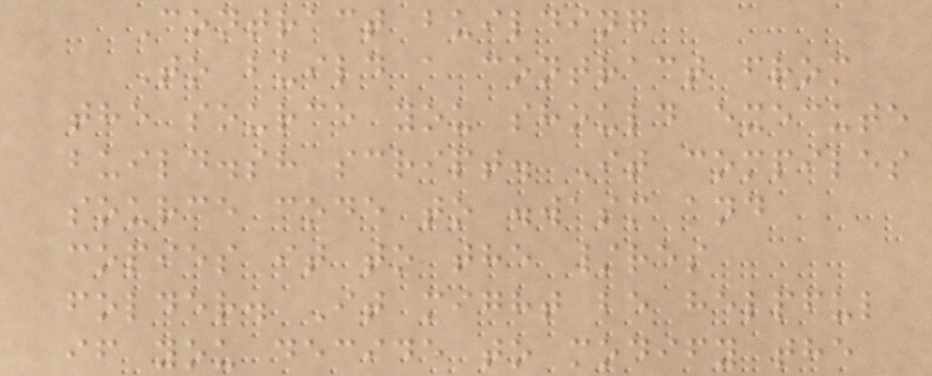Contract building
To build a contract from
the source you should execute
build.sh script. It compiles
source code to .wasm and
copies it to the /res
folder. It might be helpful
if you decide to modify the
